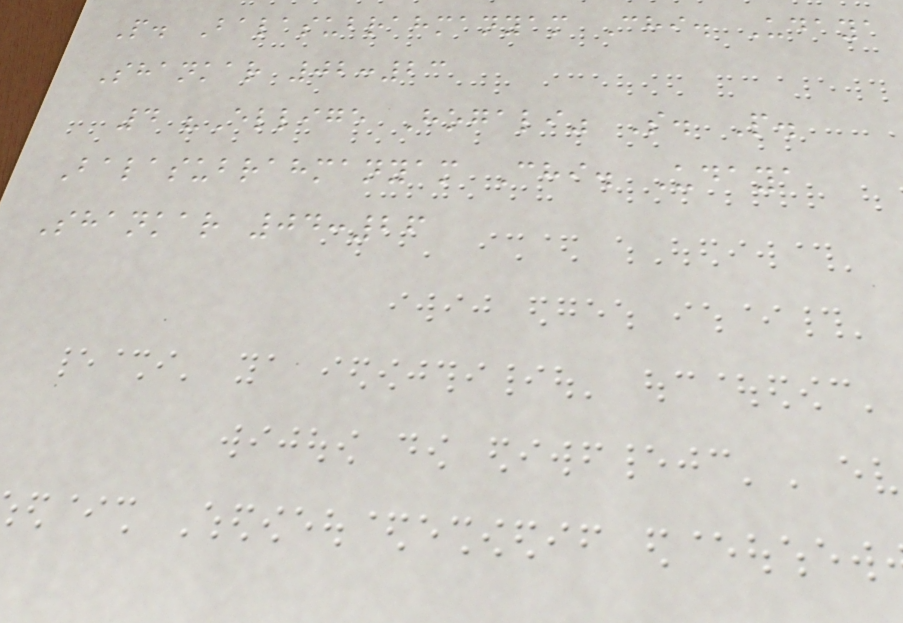P. Balasubrahmanyam Chi. Udaya
Shankar 02:23
4 "Ellige Hogali" S. P.
Balasubrahmanyam Chi. Udaya
Shankar 04:26
